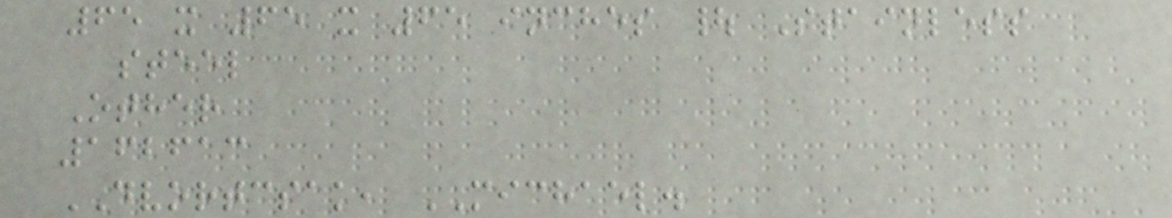65 x 65 x 65 inches | Stainless
steel
Other
162613
DVORTCSAK, MICHAEL.
